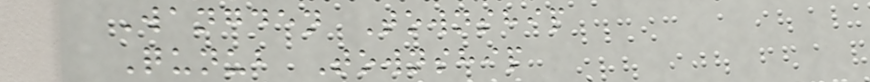Wangden Township
Qunub Township
